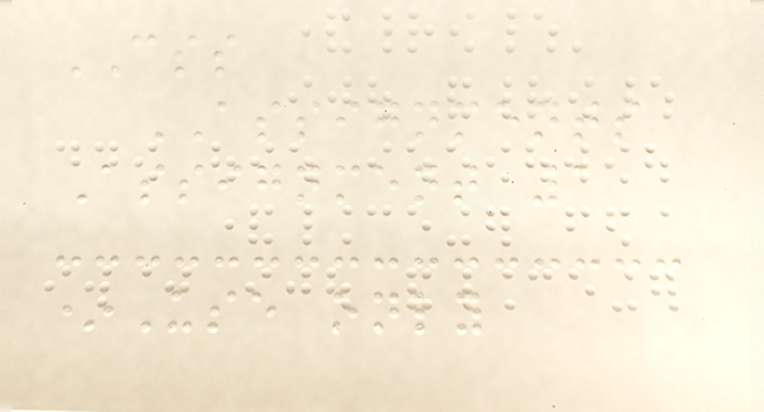CSS
ASSIGNMENTS
Assignment 1
*Use only
